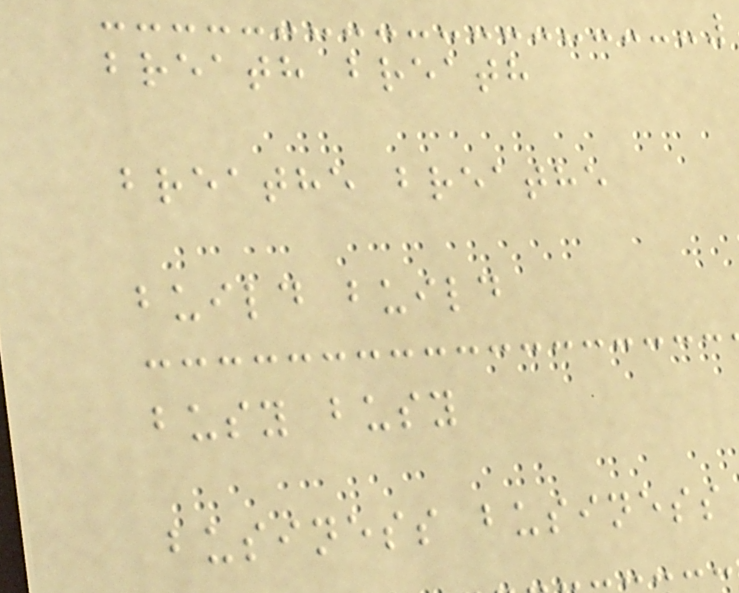breath breath
breathe breathe
build build
busy busy
business business
